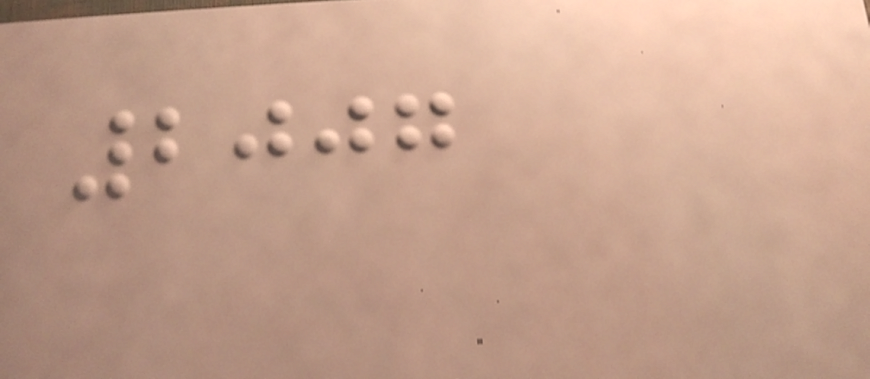2007
